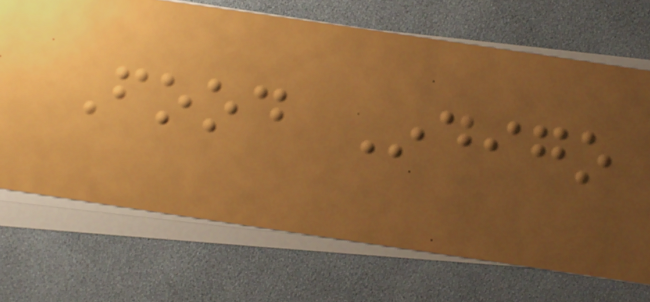Food Indigo
